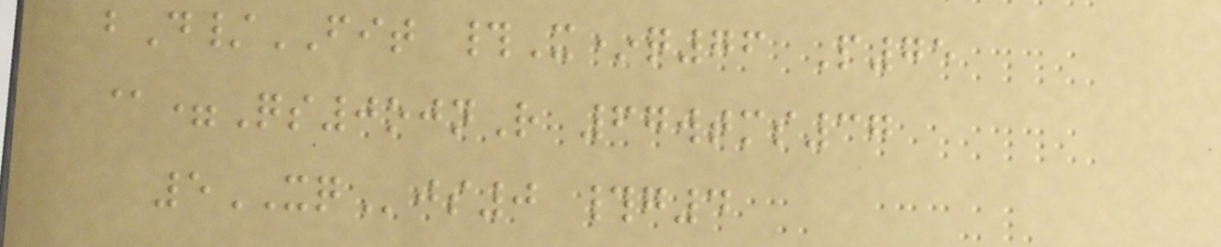bD/FIT #X*q76 P75
@=Qs0ojnR 67wtms37
5XQjs0 #g4
